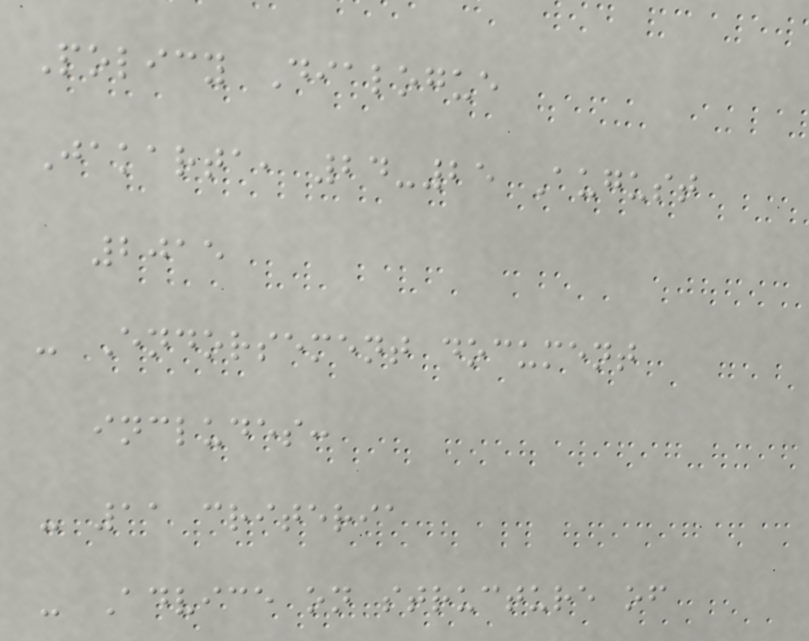Policy Dialogue
Jakarta, 24-25 August
2015
- Endorsement document
includes:
- 11 criteria
- Advice on structure of
